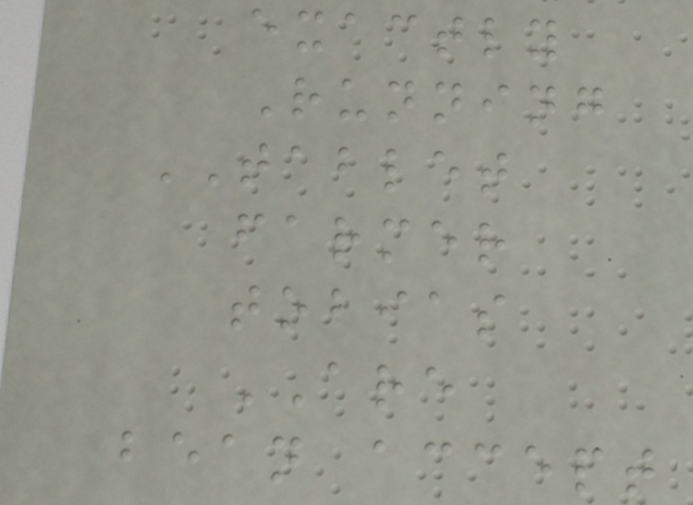exactly
Running
TABLET
farmer
tobias
ARE
bean accept
